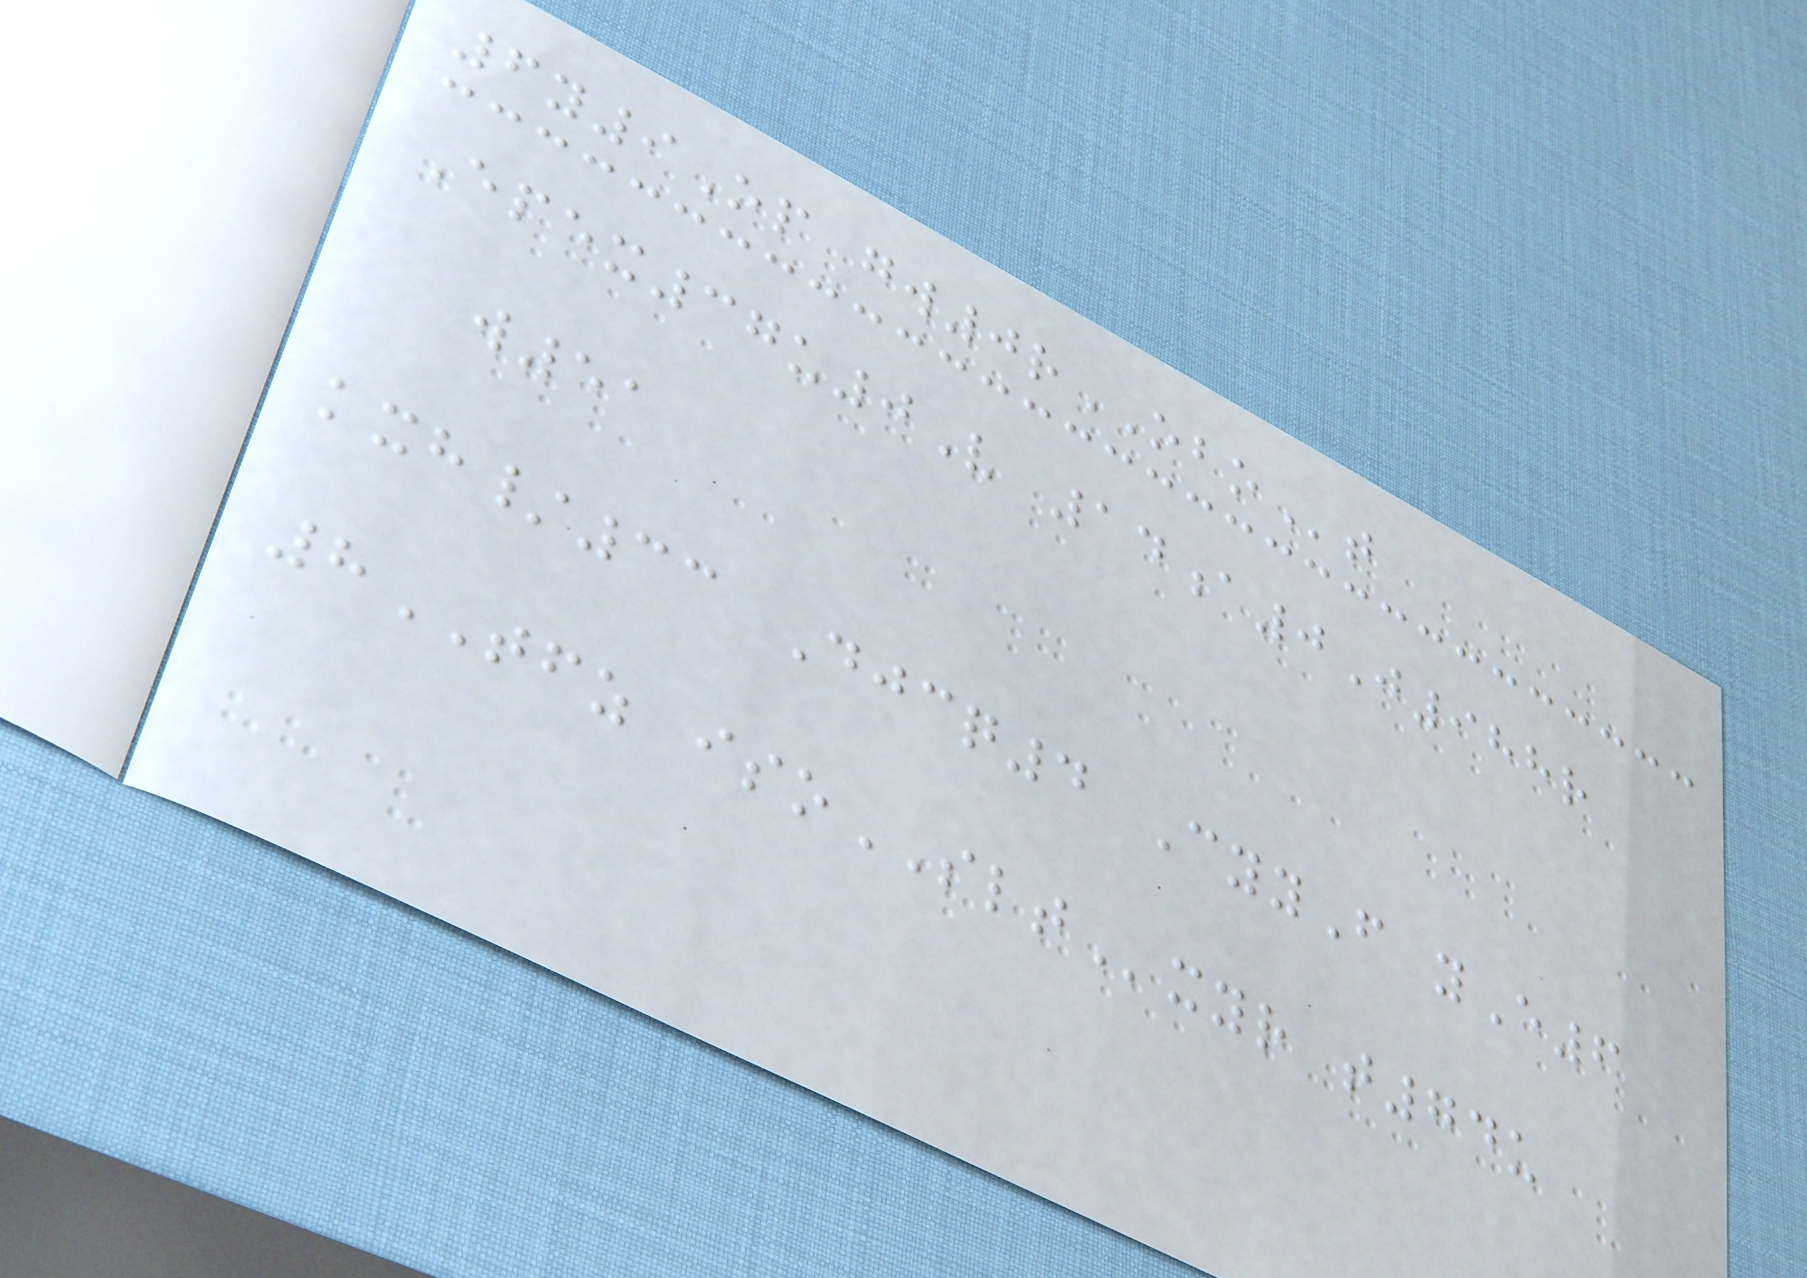6y9Op gw0rOBOt
Epex37u0V 14a0J988r
w51
kxh/33 Djcq4 CyyF yE6
8TFZ isoSLTxyr t74u
